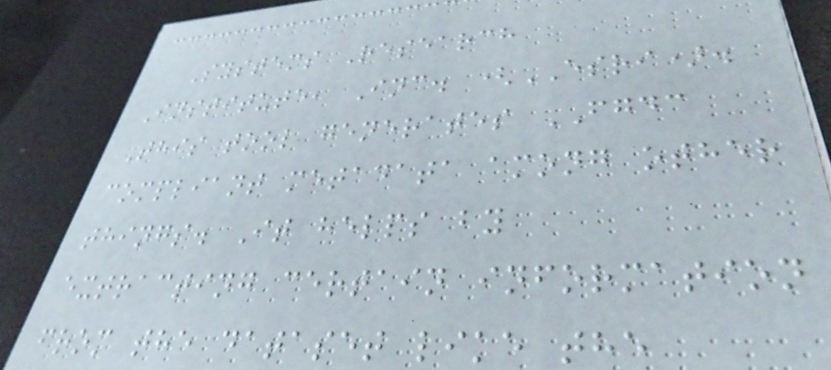Systems Research
Institute, Inc. (ESRI).
This tool generates FGDC
compliant metadata among other
things. It helps by
extracting certain information
from the dataset like the
